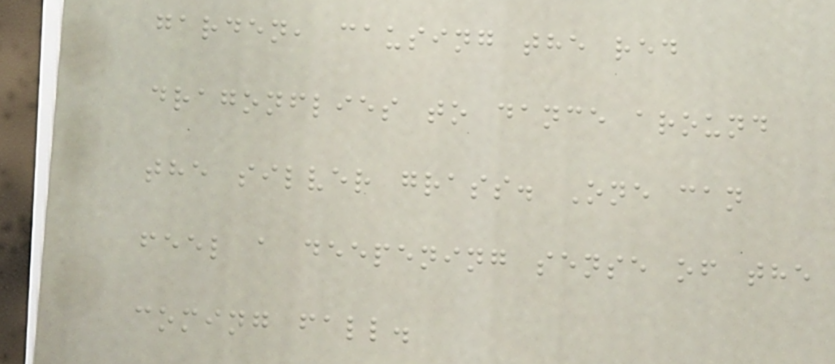garden, causing the red
dragonflies to dance around
the silver grass. One can
feel a deepening sense of the
coming fall.
